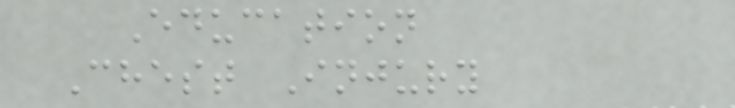Education
Chest Injury
